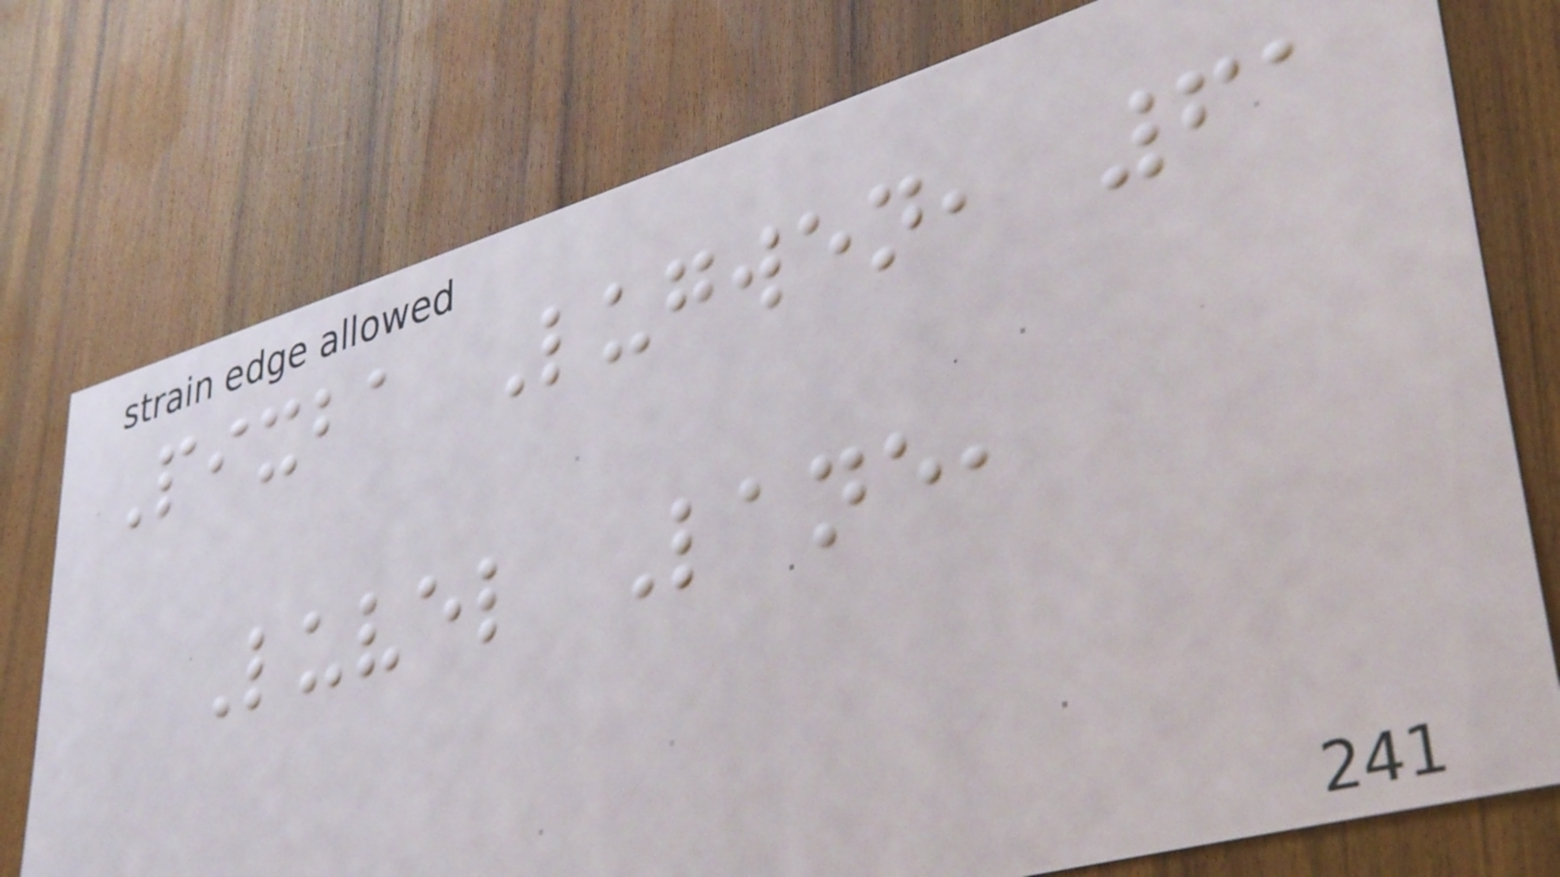Pixba Lugwen, 61
Luvel Lane,
